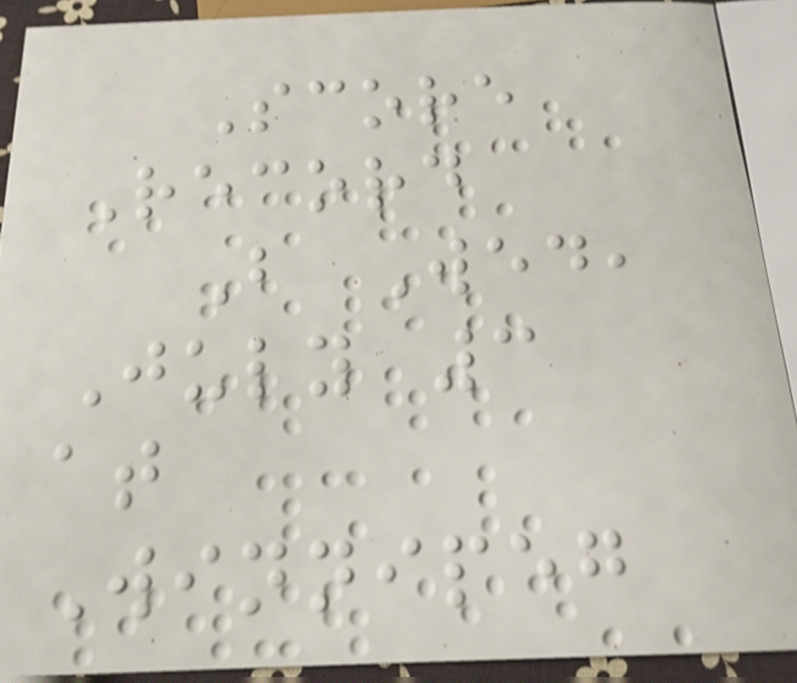Score
Record
B Wed,
July 3
at
Winnipeg
